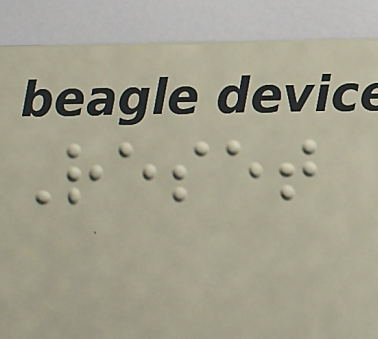Reset
